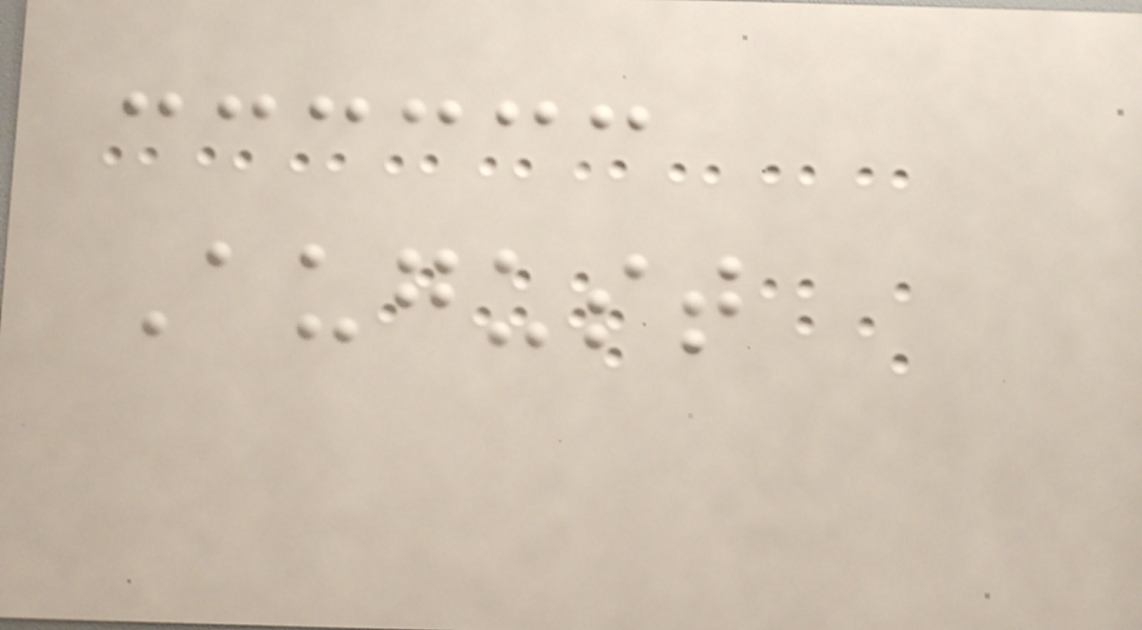August
